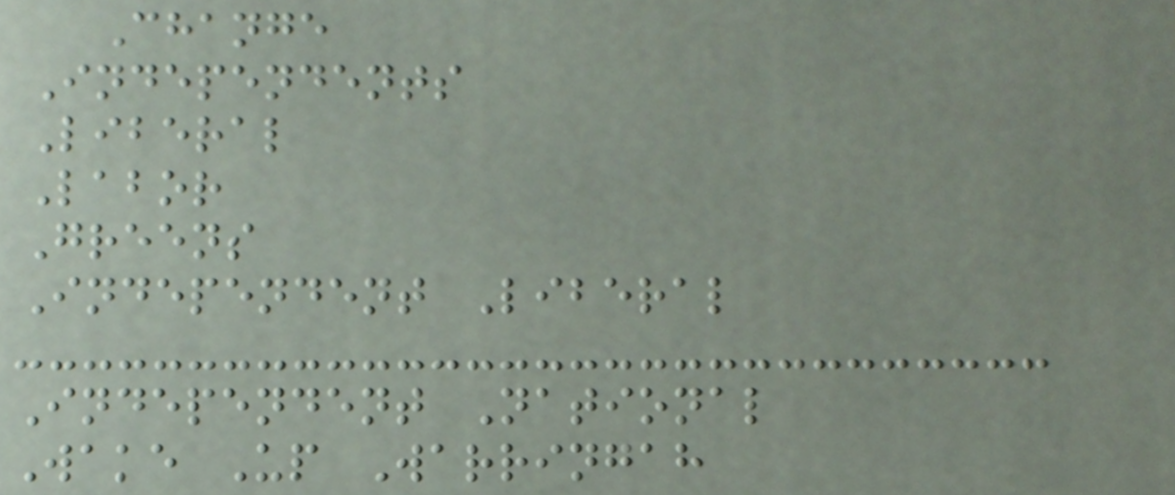Change
Independents
Liberal
Labor
Greens
Independent Liberal
Independent National
Wake Up Warringah
